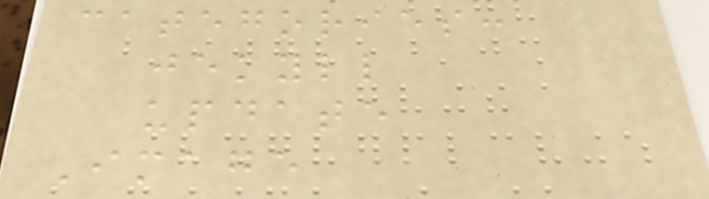categories:
jekyll
update
Image
